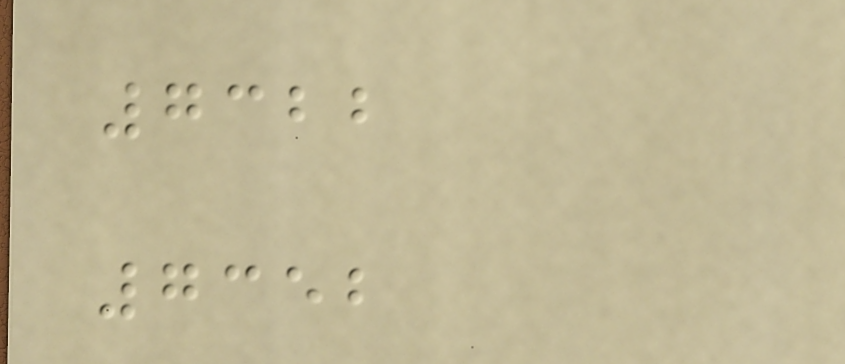7322
7352
